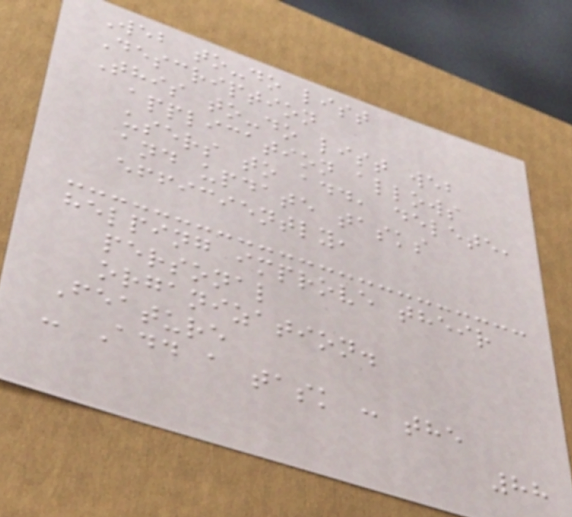Web to-do list
Description
This to-do list web
application allows
users to add, delete,
and update tasks
efficiently,
helping improve their
personal
organization.
Feature
- Add a task : the
88
